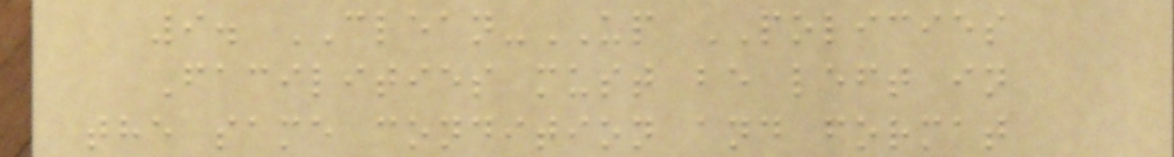9. CLEAN-UP POLICIES
Facilities must be left in
the same condition and format
